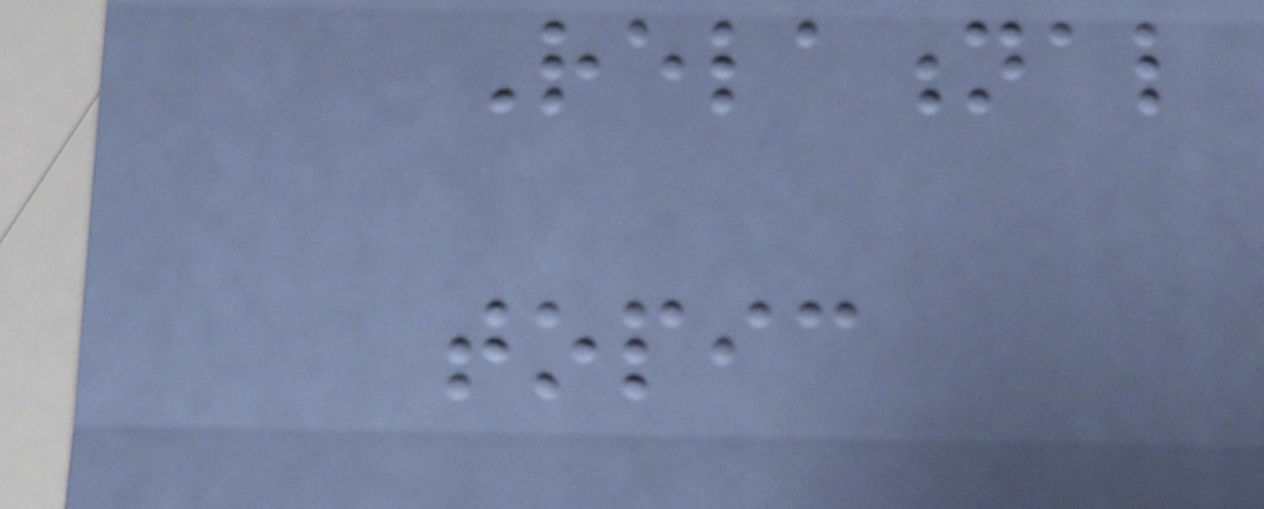Relational
topic
